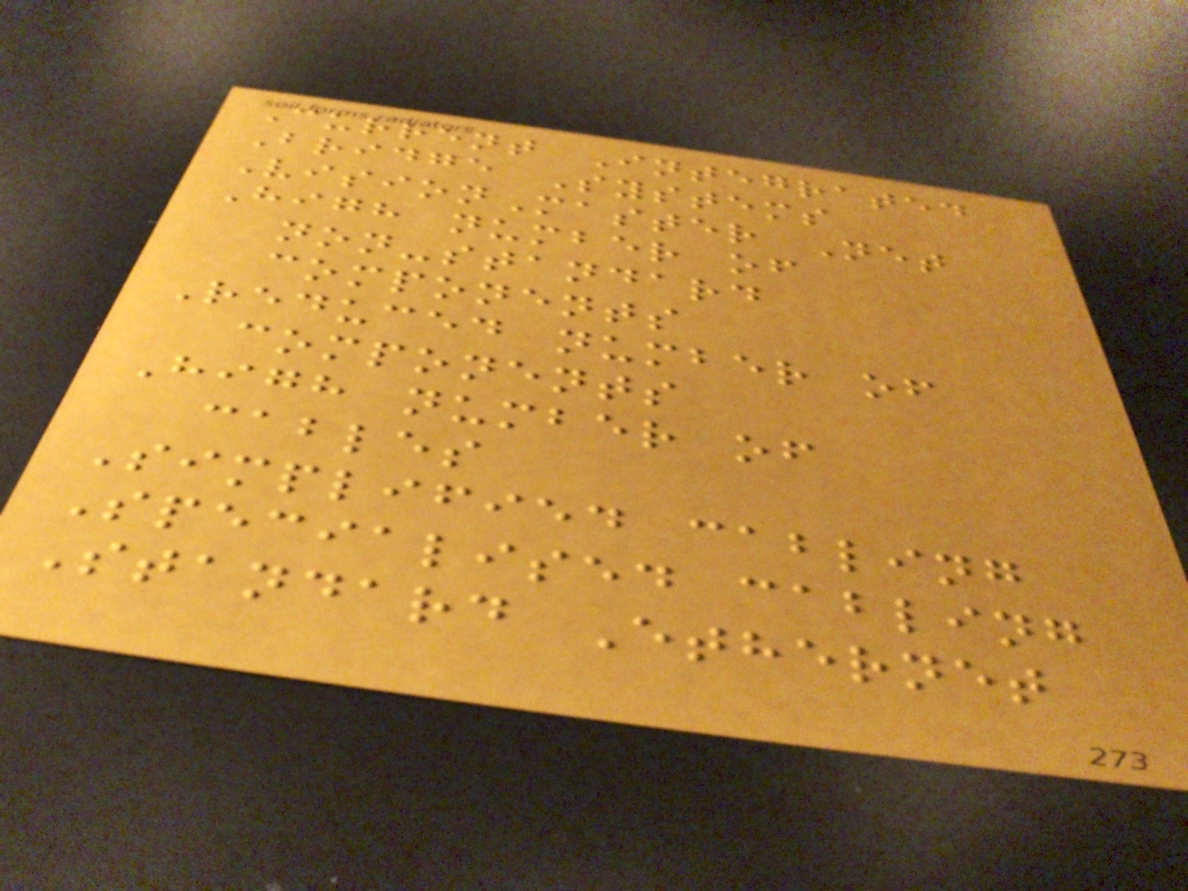Current Integrated
Bridge Systems
VisionMaster Net
High number of
non-standard
components
Reduced number of
components
High number of
cables
Simplified cabling
Specialised cabling
Standard Ethernet
